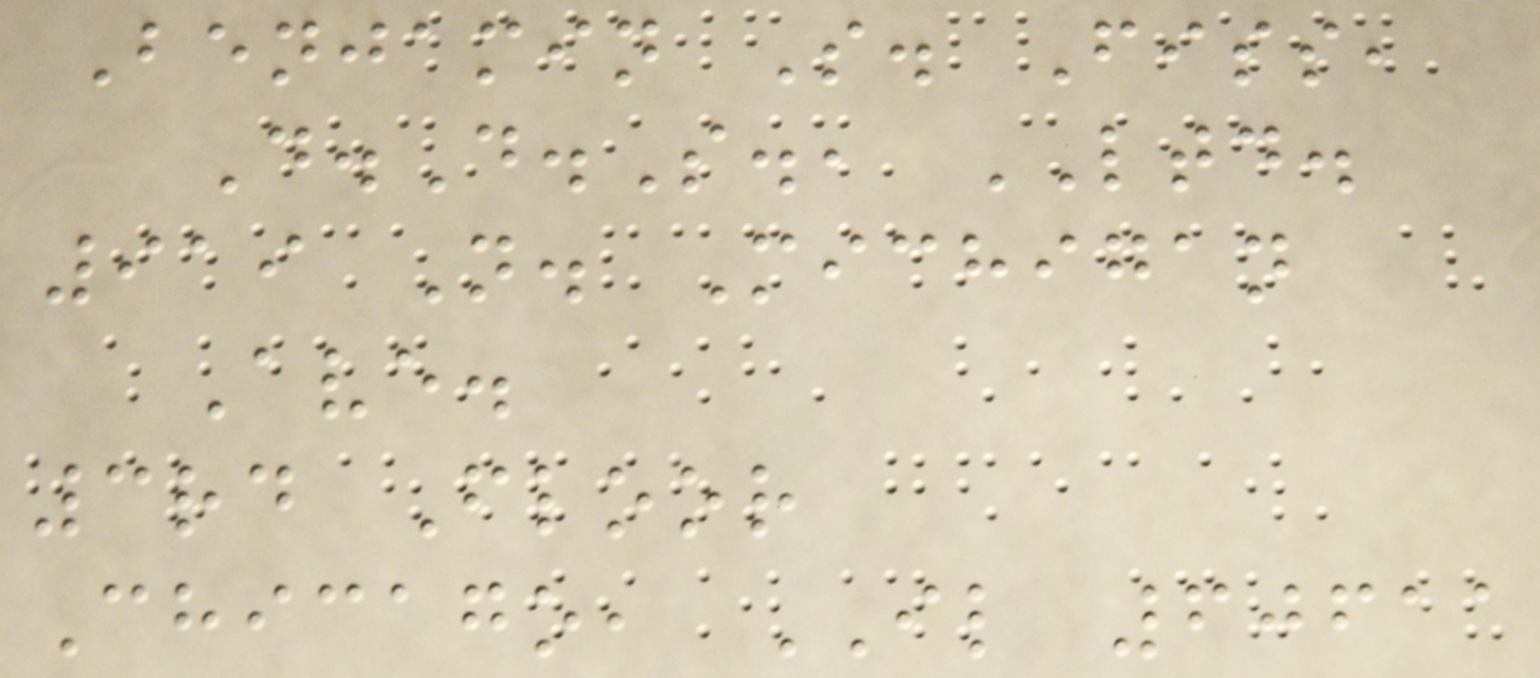Benjamin S. Fiss,
D.D.S., LTD.
919 N. Michigan
Ave.
3rd Floor
Chicago, IL 60611
